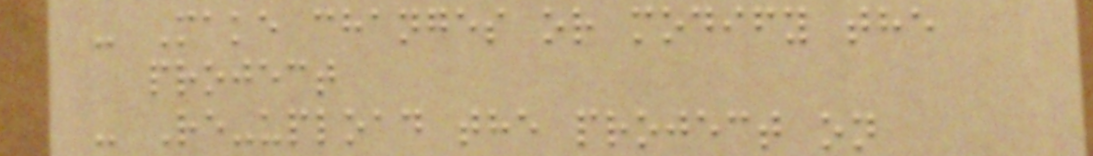- Make changes or modify the
project
- Re-upload the project on
